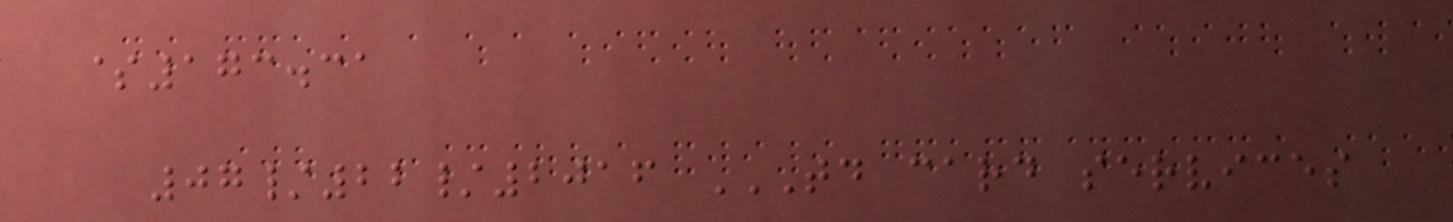$173.31
07/22/2016 TD CARD SERVICES
